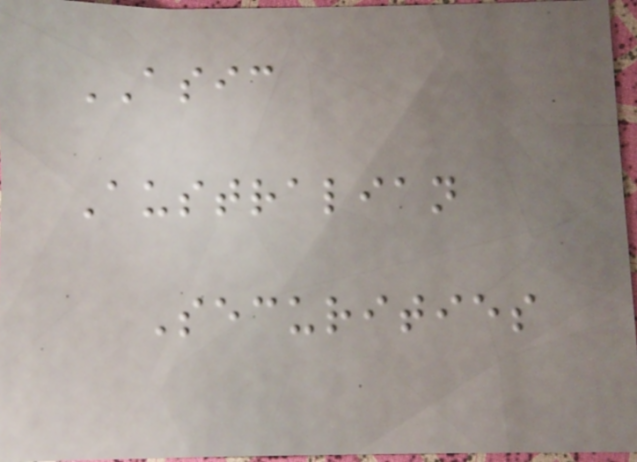ASIC
Australian
Securities
